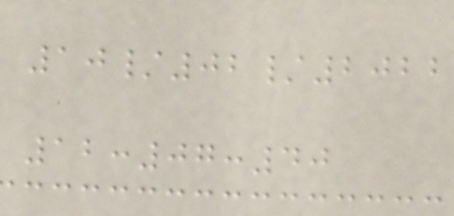10/02/2022
12:07:40
